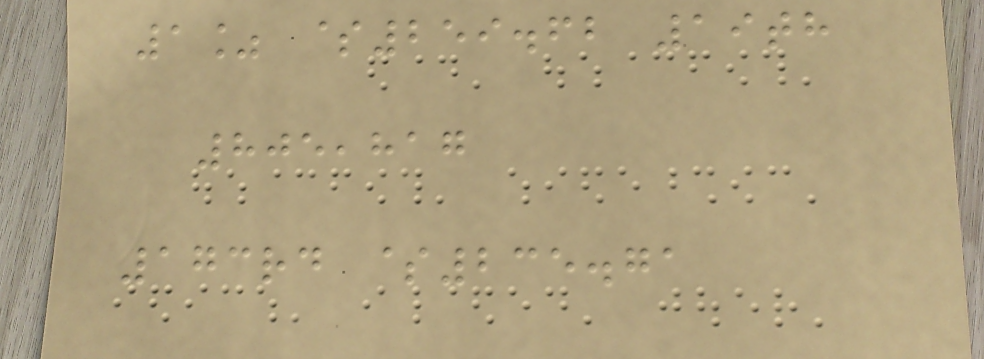1% $259.62 19th
805,817
173rd $235.71
